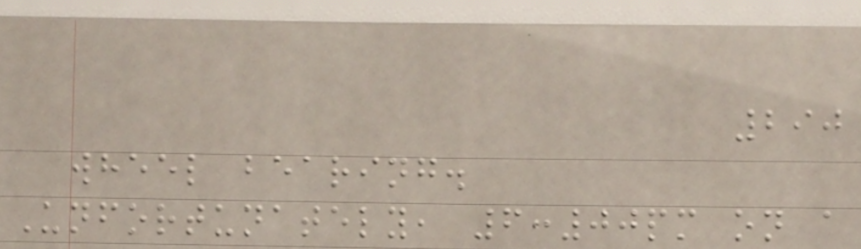290
wheel bearing.
Unfortunately, 6:00pm on a
